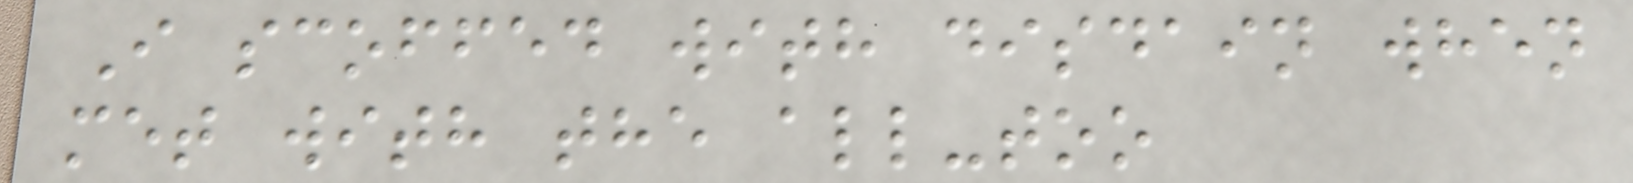I scoffed with disdain when
met with the all-too
